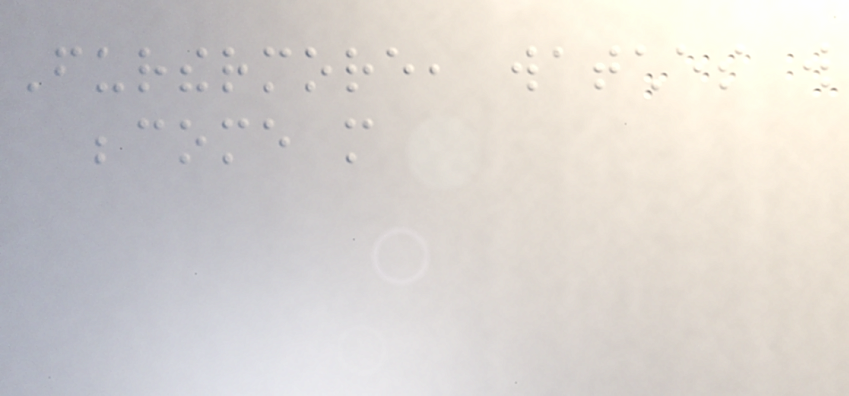Furthermore, watches will
become more
